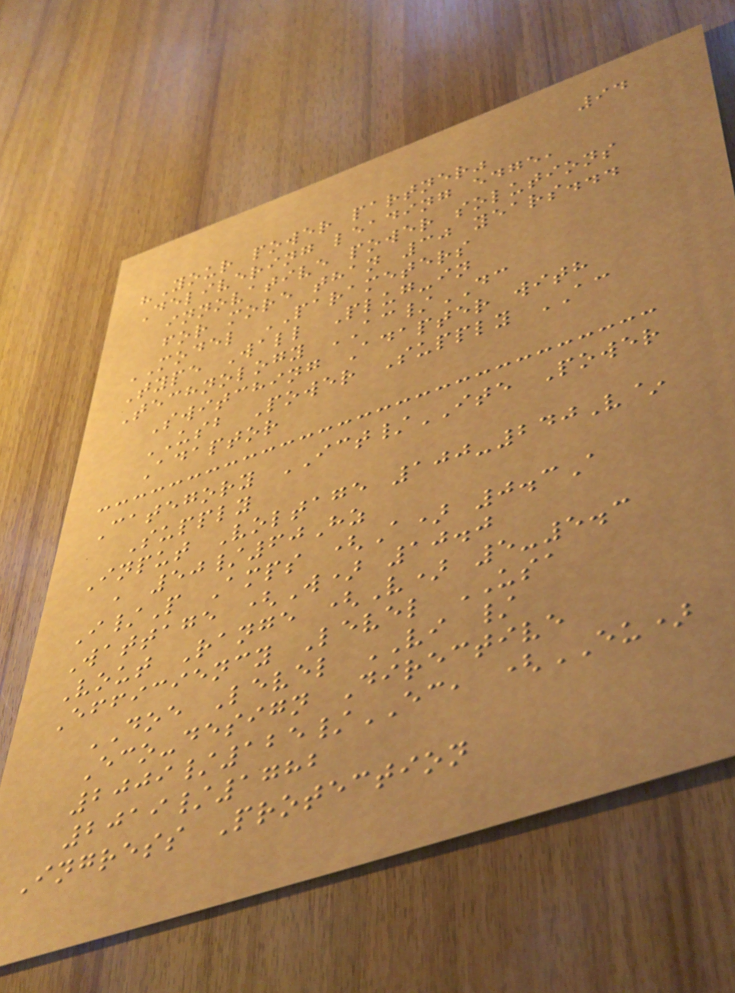94
"Your power partner"
Delivering leading edge,
innovative power solutions
for more than 30 years...
MODEL PARAMETERS
Type Wall Plug-in
Technology AC/DC
Switching Adapter with
USB Power Supply AC
Adaptor
Category ICT/ITE Power
Supply
Input Voltage 100-240V~
, 50/60Hz
I/P Amps (A) 0.3A
Wattage (W) 10.0
Vout Range (V) 5-5.3
Efficiency Level USA
DOE Level VI /
Eco-design Directive
2009/125/EC, (EU)
2019/1782
Ingress Protection
